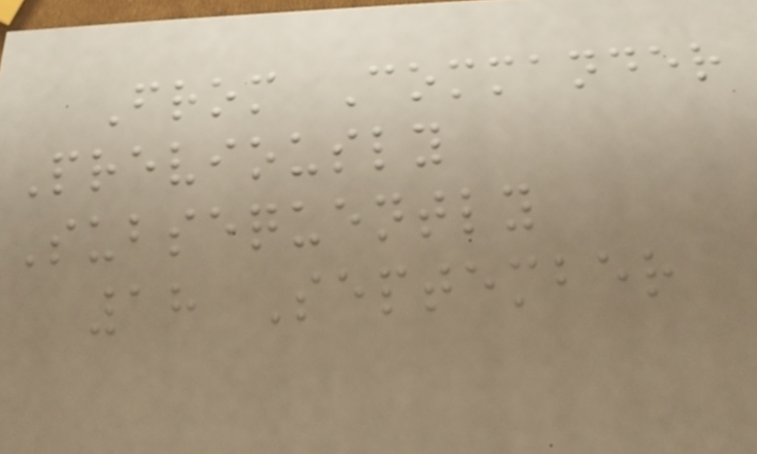From Commander
Previously
Subsequently
18 September
